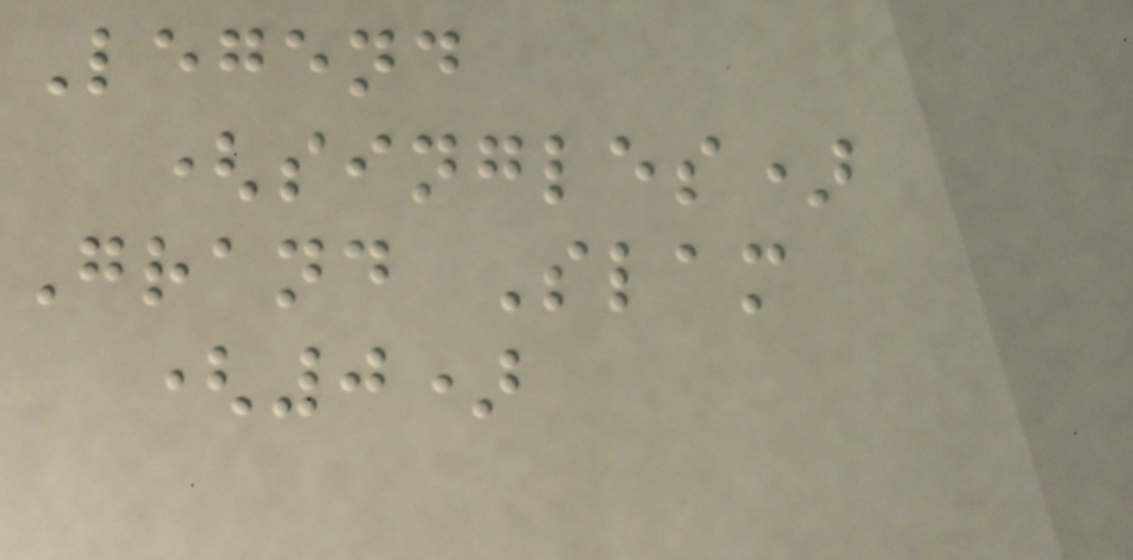Legend
(singles)
Grand Slam
(0)
